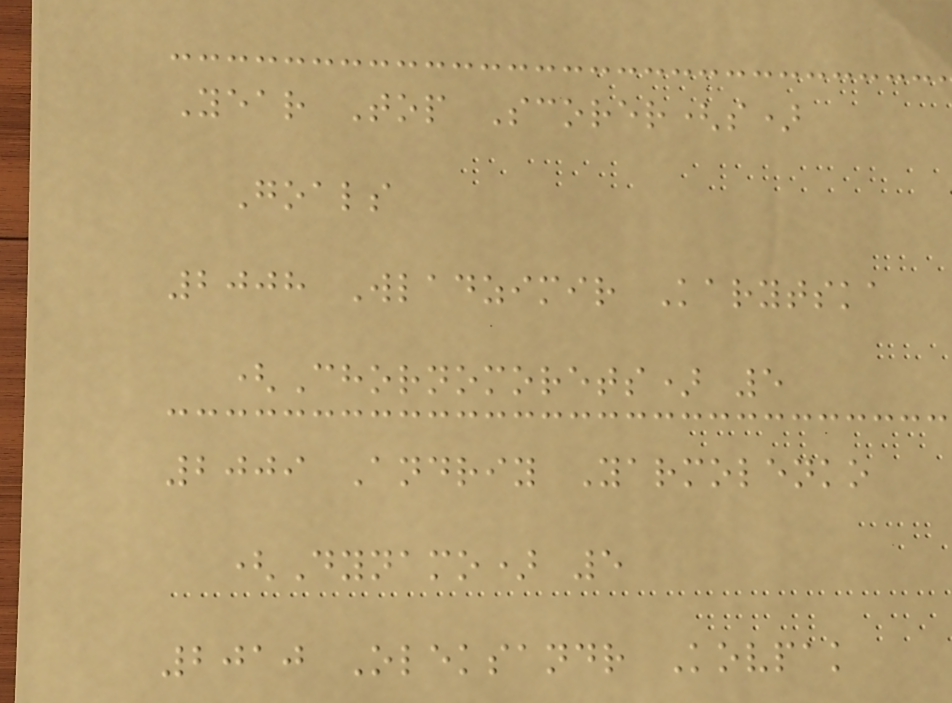Year Top Scorer(s)
Goals
2008 Wladzimir Karytska
(Chornomorets) 5
2009 Andriy Yarmolenko
(Dynamo) 5
2010 Oleksandr Kovpak
